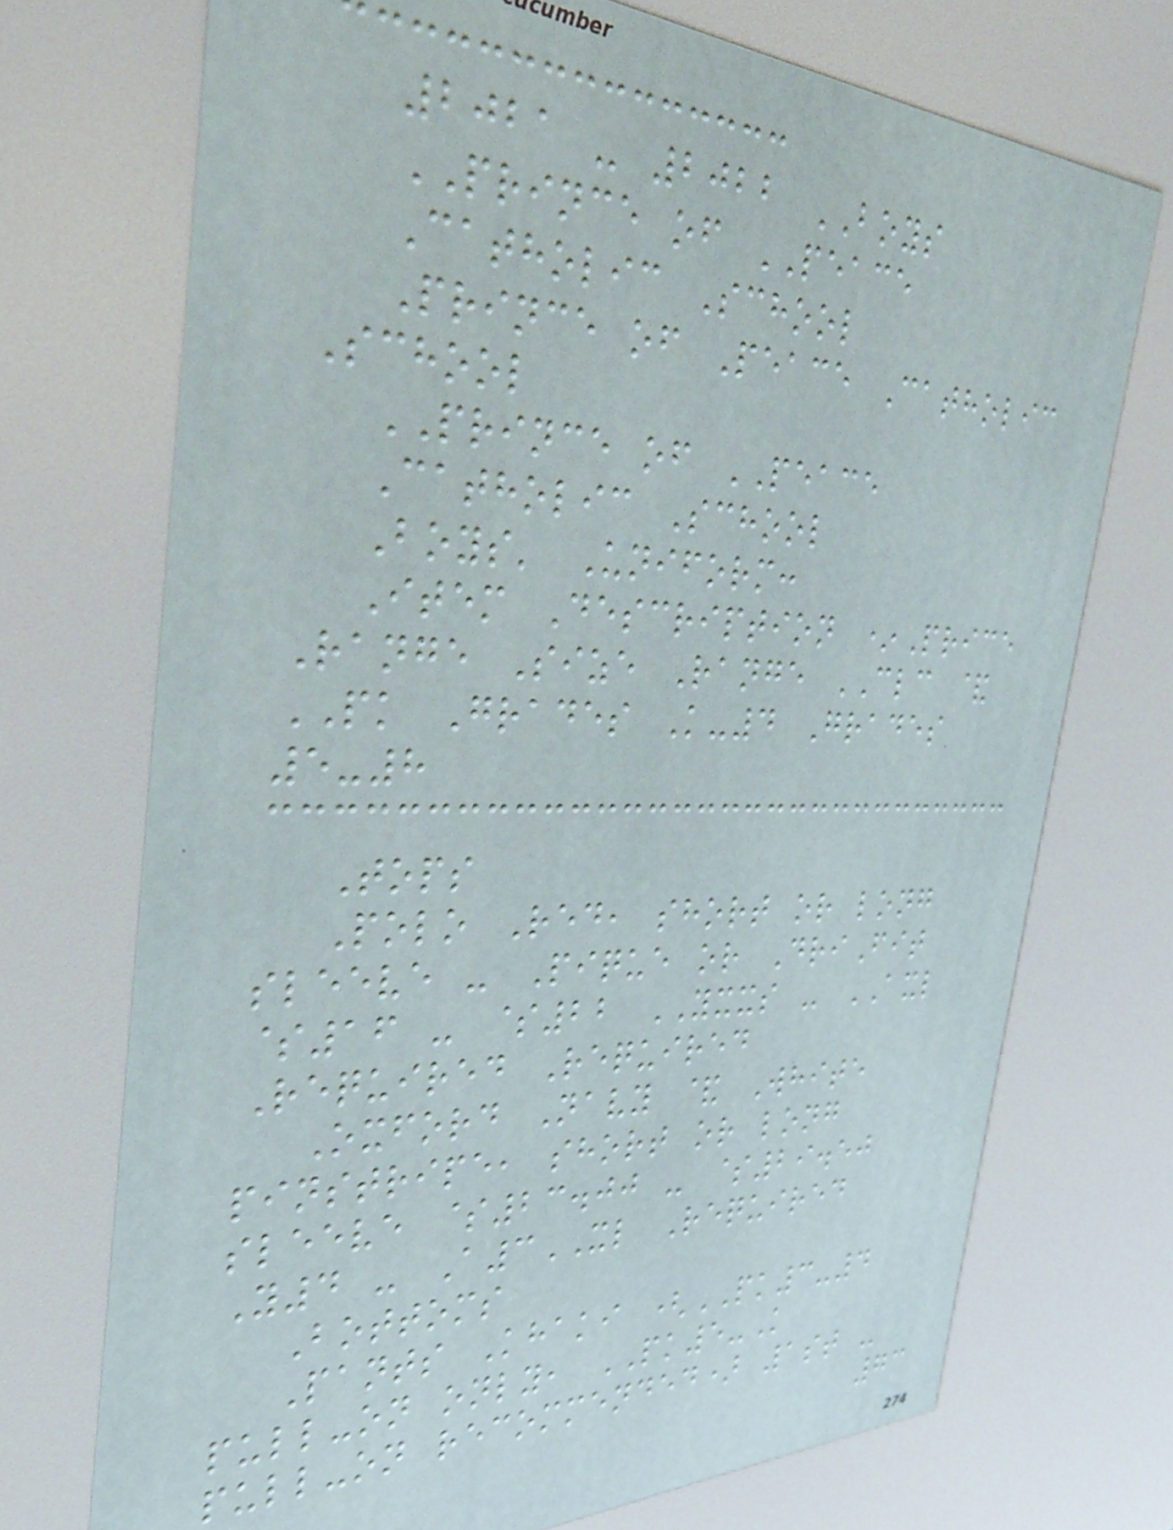2021 - 2022 BOYS
PRINCE of PEACE
Catholic School
Prince of Peace Catholic
School
PRINCE of PEACE
Catholic School
Boys' Uniform:
Item Description *Price
Range Size Range CLC &
PK Grades K-4 Grades
5-8
Tops
Polo Red, short or long
sleeve - Pique or DriFit
$16 - $22 YXXS - AXL
Required Required
Oxford Navy & White
pinstripe, short or long
sleeve $23.00 - $29.50
Y4 - A3XL Required
Bottoms
Pants Khaki (PK3-4
pull-on only, PK5-K
pull-on recommended) 1st -
73
